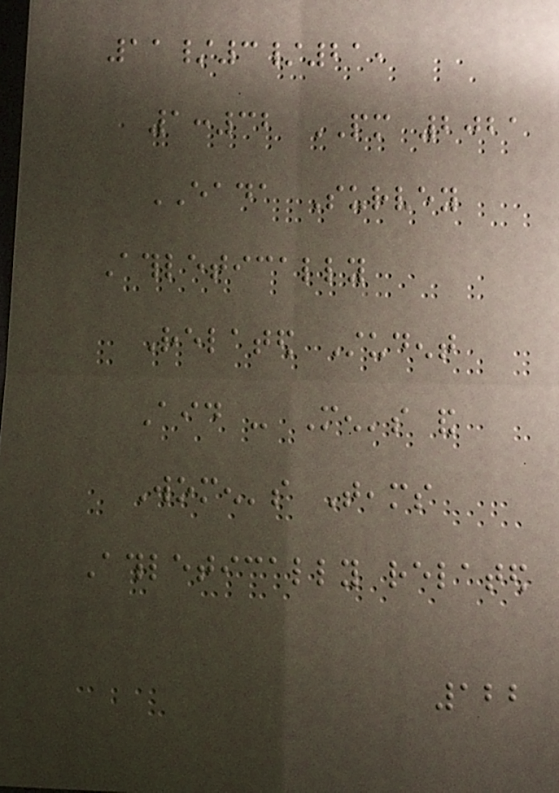11/3/21,
1:32 PM 2021
EADA Survey
Athletically
Related Student
Aid - Men's and
Women's Teams
Athletically related
122
